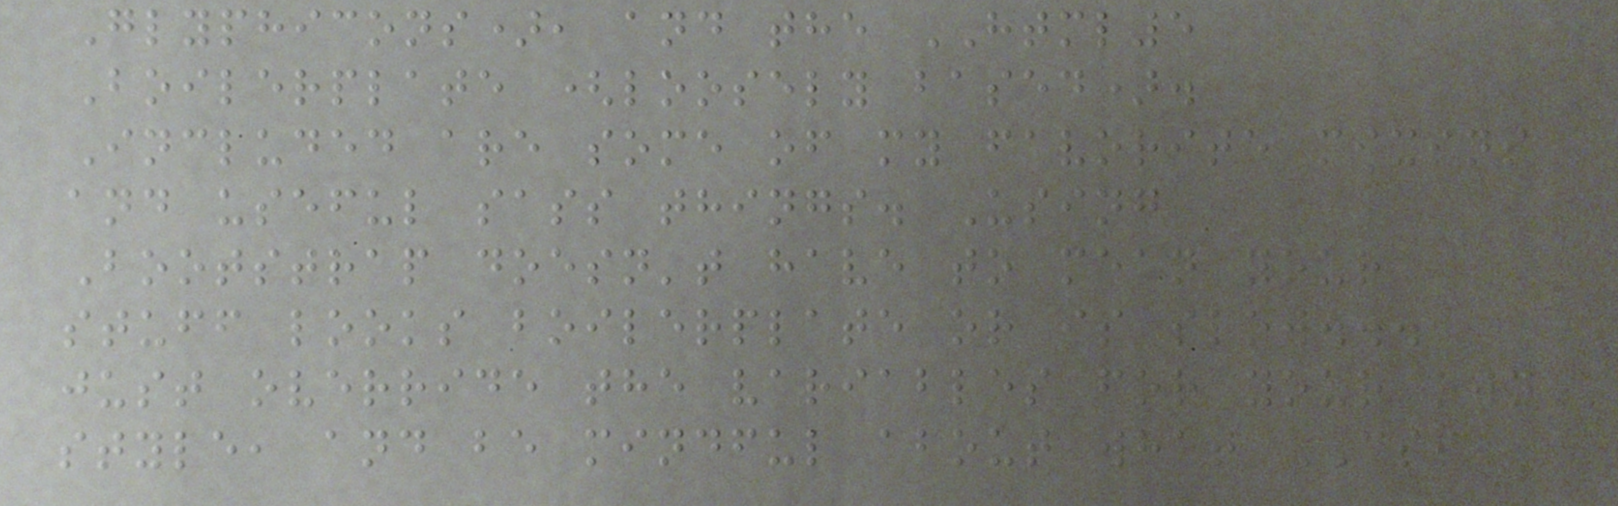Glyphicons), and the HTML5
Boilerplate (loosely based).
Included are some of my favorite mixins
and useful sass things. Using
Bootstrap doesn't have to mean your
stuff looks boilerplate or is slow...
just override the variables for your own
style, and be mindful about what CSS
